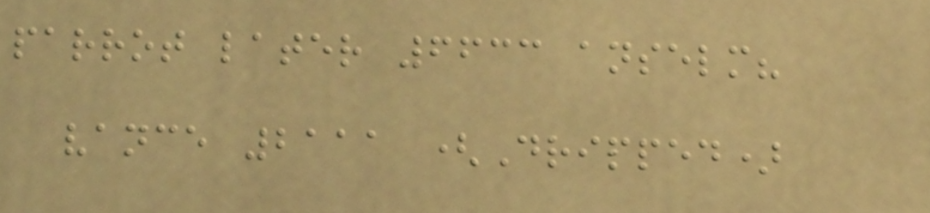parrot later 6633 anselm?
vance 2111 (Dripped)
